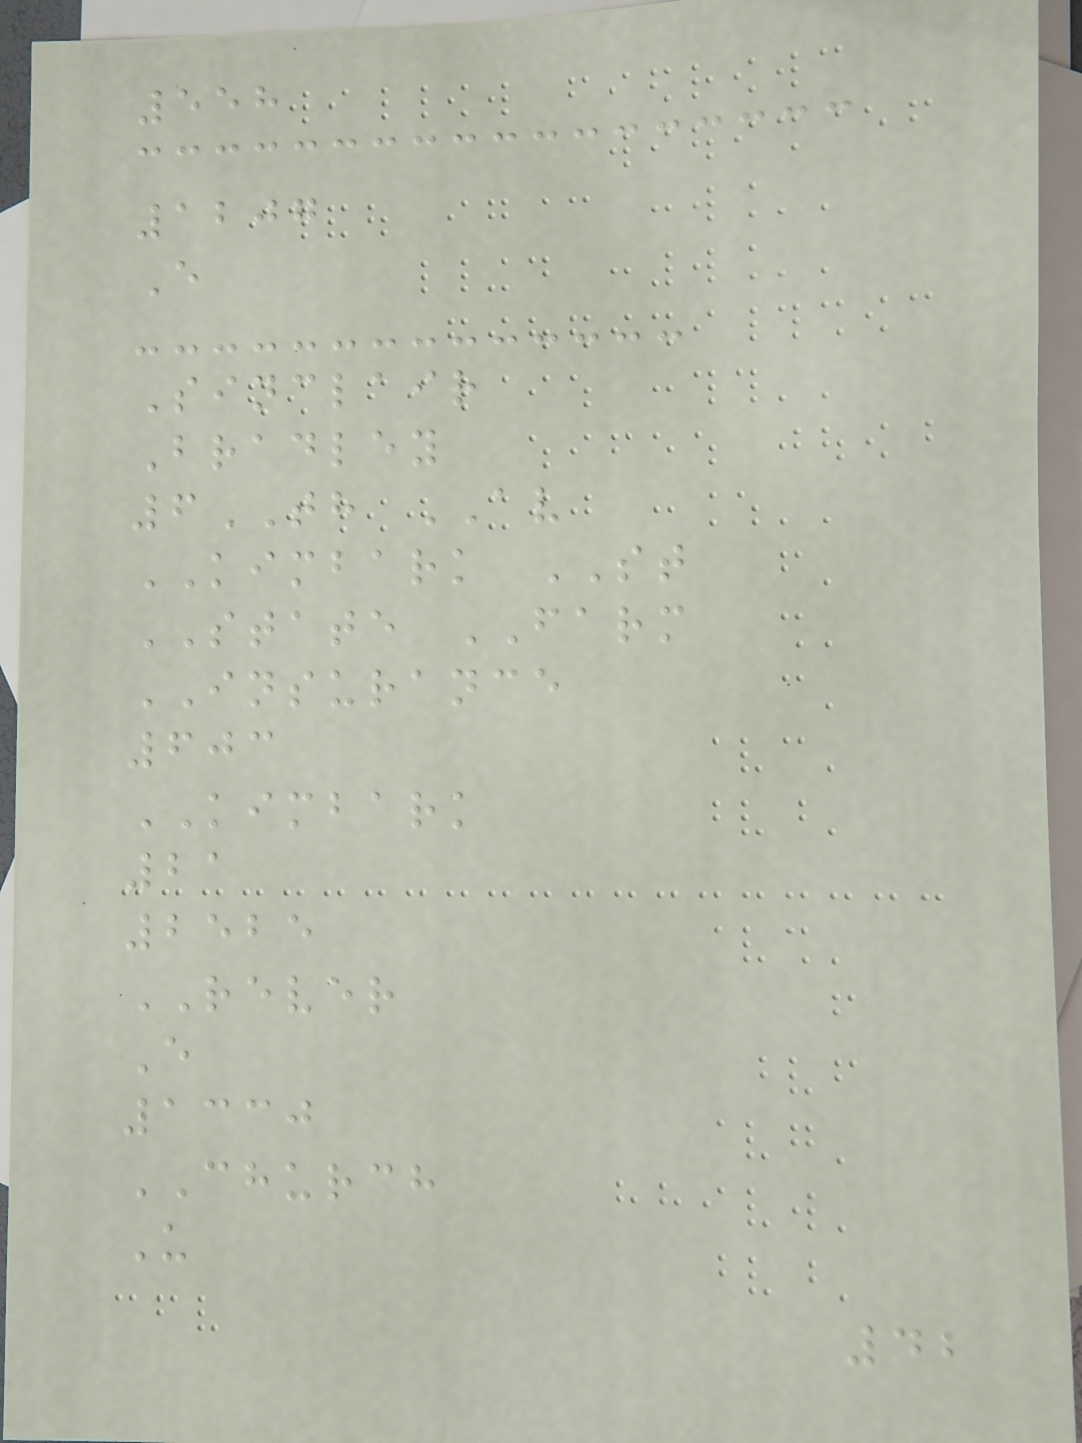558
1207
E
Sinclair
Bradley
6TH AV
KIMBARK ST
STATE FARM
INSURANCE
603
KIMBARK
21
2525
REVER
E
1330
CHURCH
U
42
